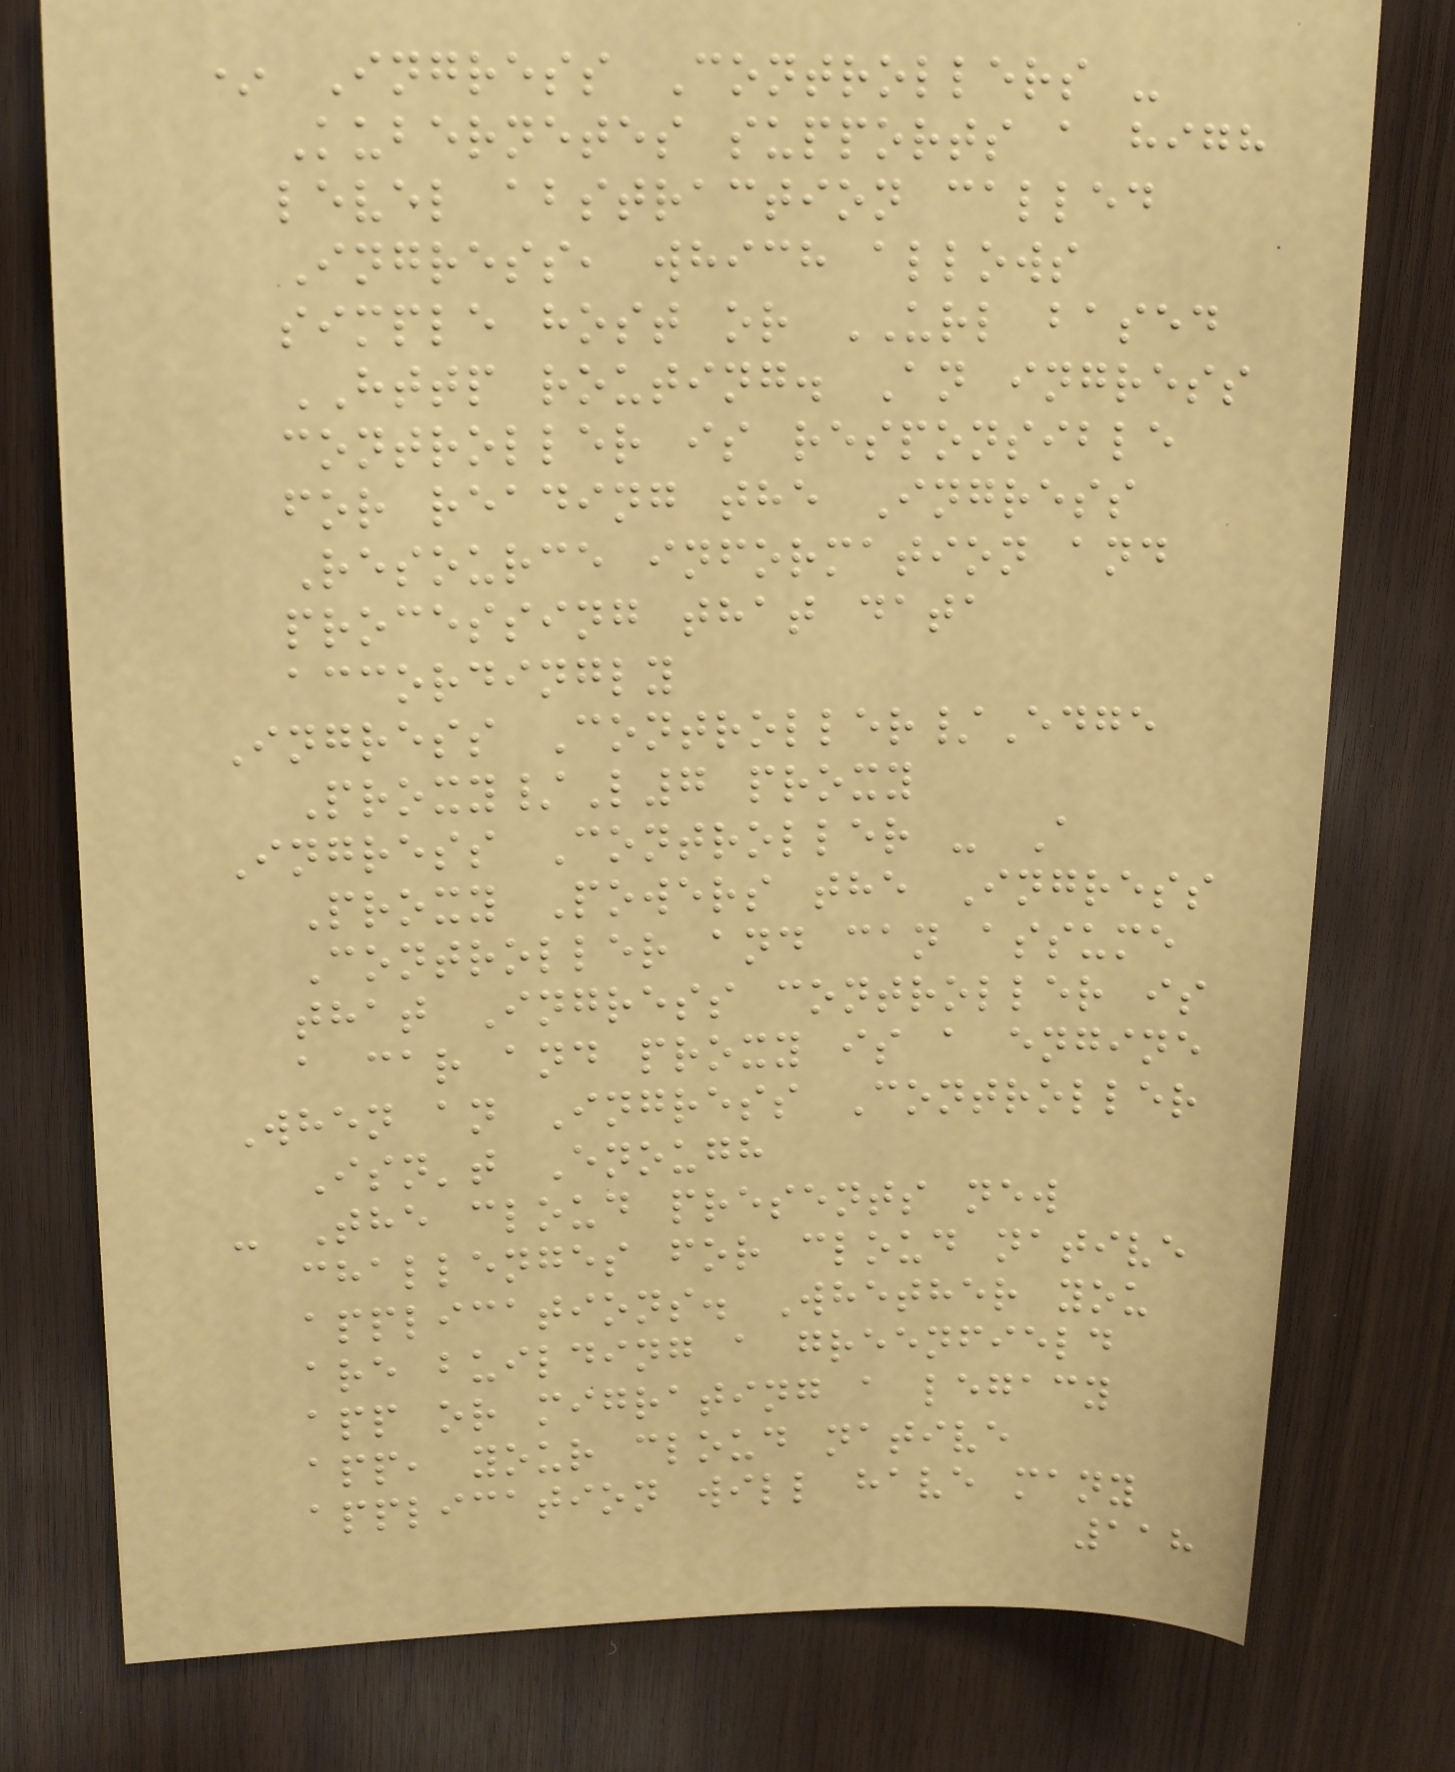* Ingress Controllers -
Kubernetes supports a high
level abstraction called
Ingress, which allows
simple host or URL based
HTTP routing. An ingress
controller is responsible
for reading the Ingress
Resource information and
processing that data
accordingly
Ingress Controller/Edge
Proxy/L7 proxy
Ingress Controller - A
Proxy Powers the Ingress
Controller and can assume
that Ingress controller is
a car and proxy is a engine
When an Ingress Controller
Isn't Enough
- The cloud presents new
challenges for cloud native
applications. Whether you
are building a greenfield
app or migrating a legacy
app, your cloud native
application will have many
118
